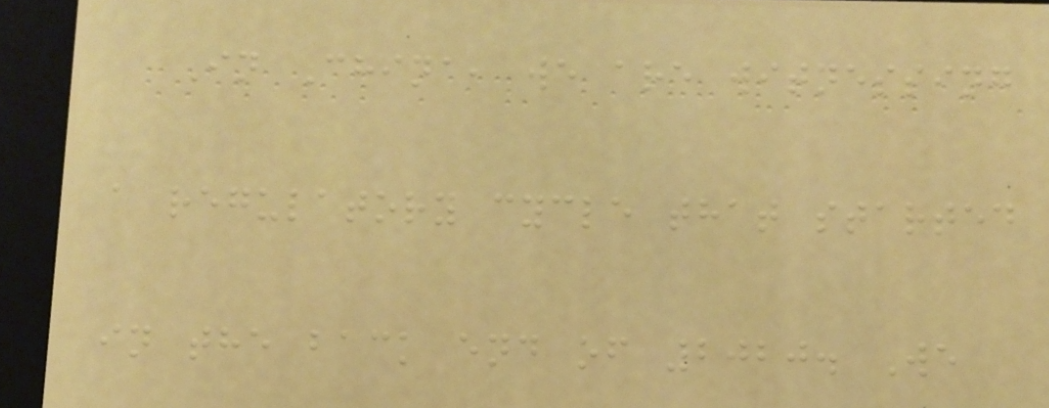In China, we are witnessing
a regulatory cycle that started
in the back end of 2020. We
